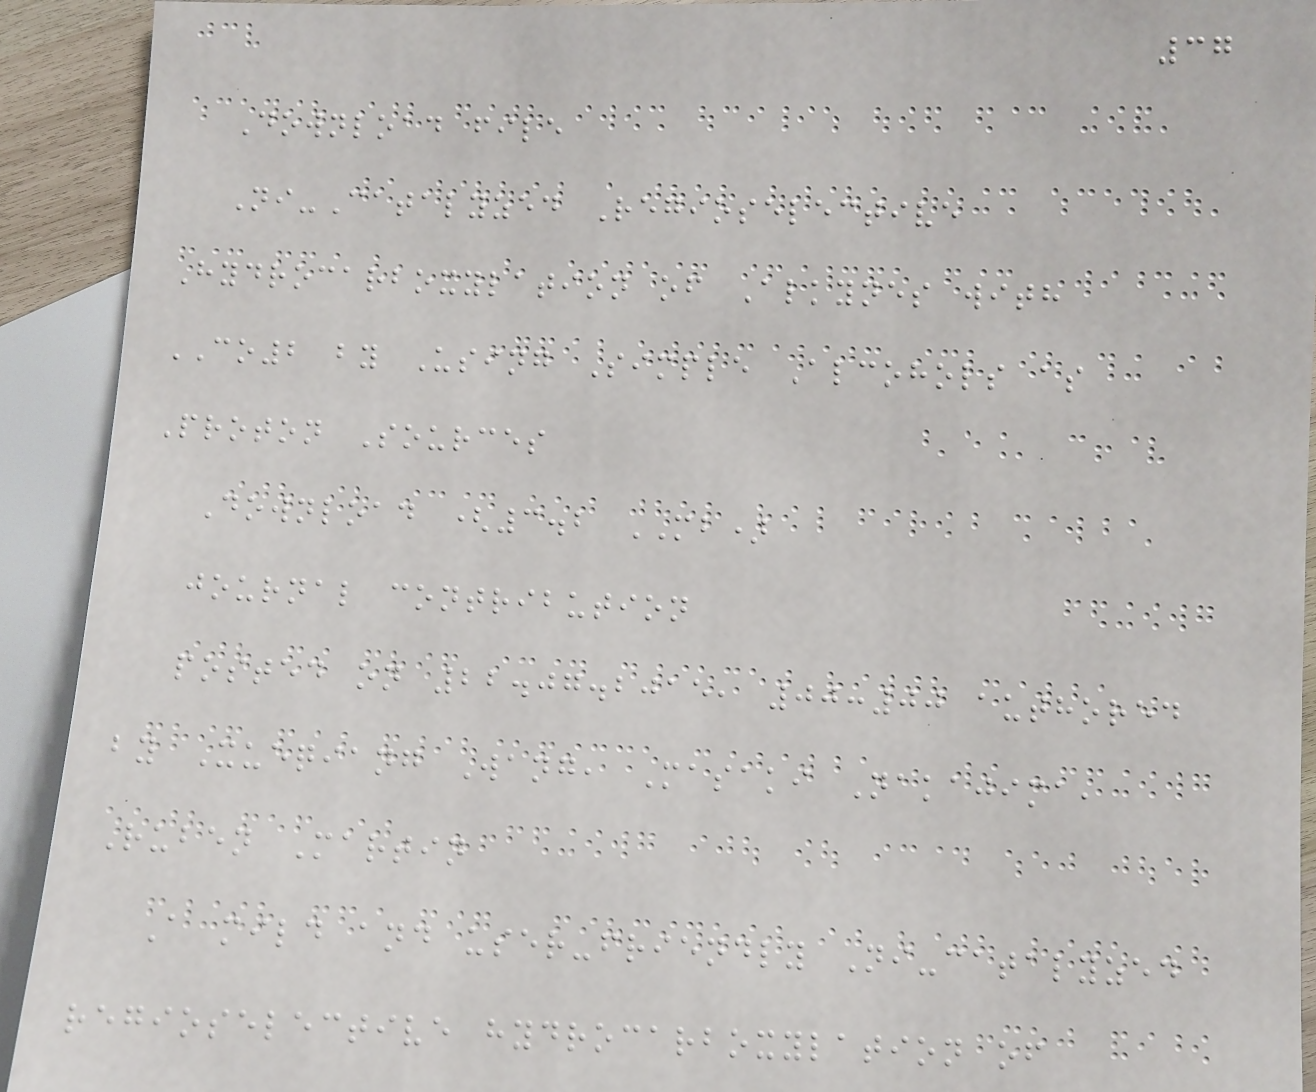37
Download file
Ni-Catalyzed Regioselective
Hydrocarboxylation of Alkynes with
CO2 by Using Simple Alcohols as
Proton Sources
Download (3.2 MB)
journal contribution
posted on 22.07.2015, 00:00 authored
by Xueqiang Wang, Masaki Nakajima,
Ruben Martin
A mild and user-friendly Ni-catalyzed
regioselective hydrocarboxylation of
